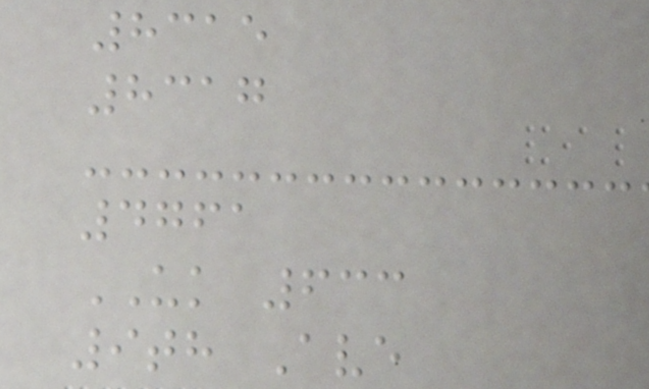8315
8317
4761
UK 633
9th Ave
